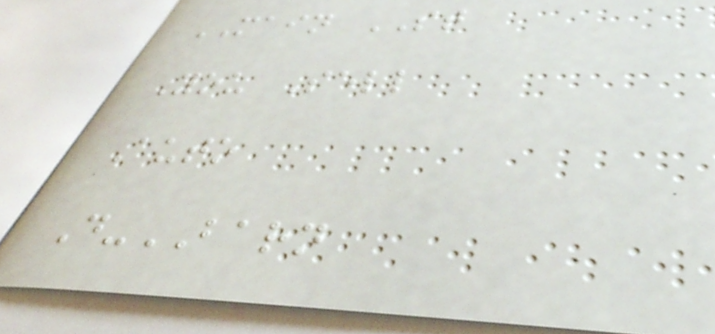MAIN ST
You Sell
Auto
D-BARN
